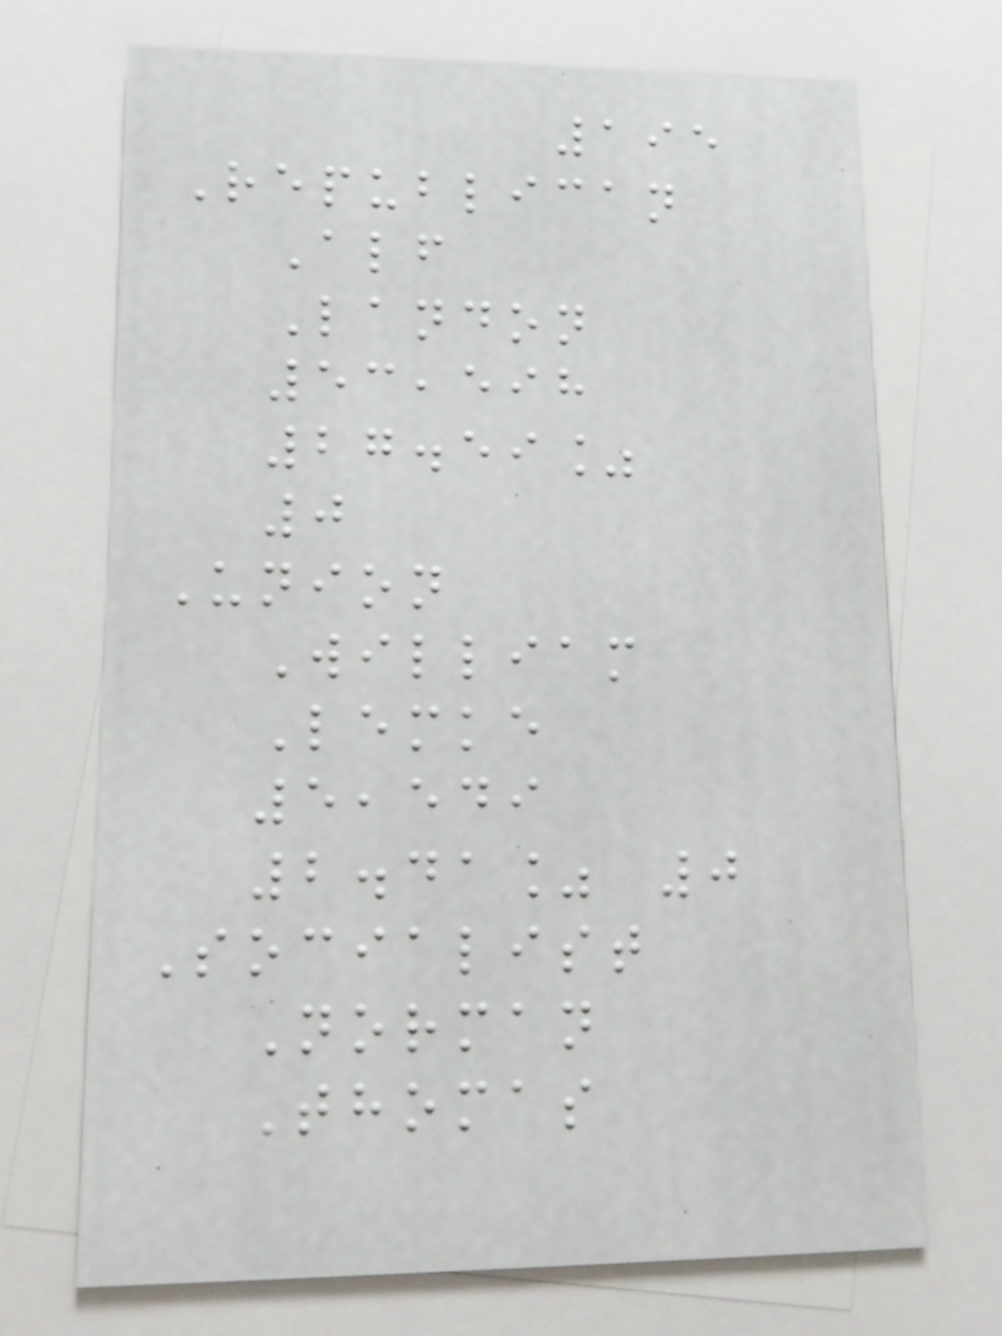195
Republican
Alf
Landon
53,598
27.59%
0
Union
William
Lemke
5,549
2.41% 0
Socialist
Norman
Thomas
